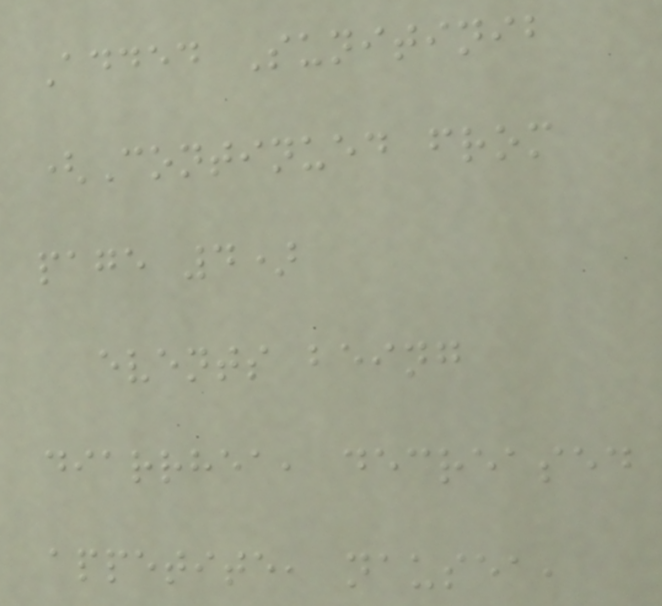Added Sunitinib
(Continued from
page 4)
events being
diarrhea, decreased
appetite, nausea,
